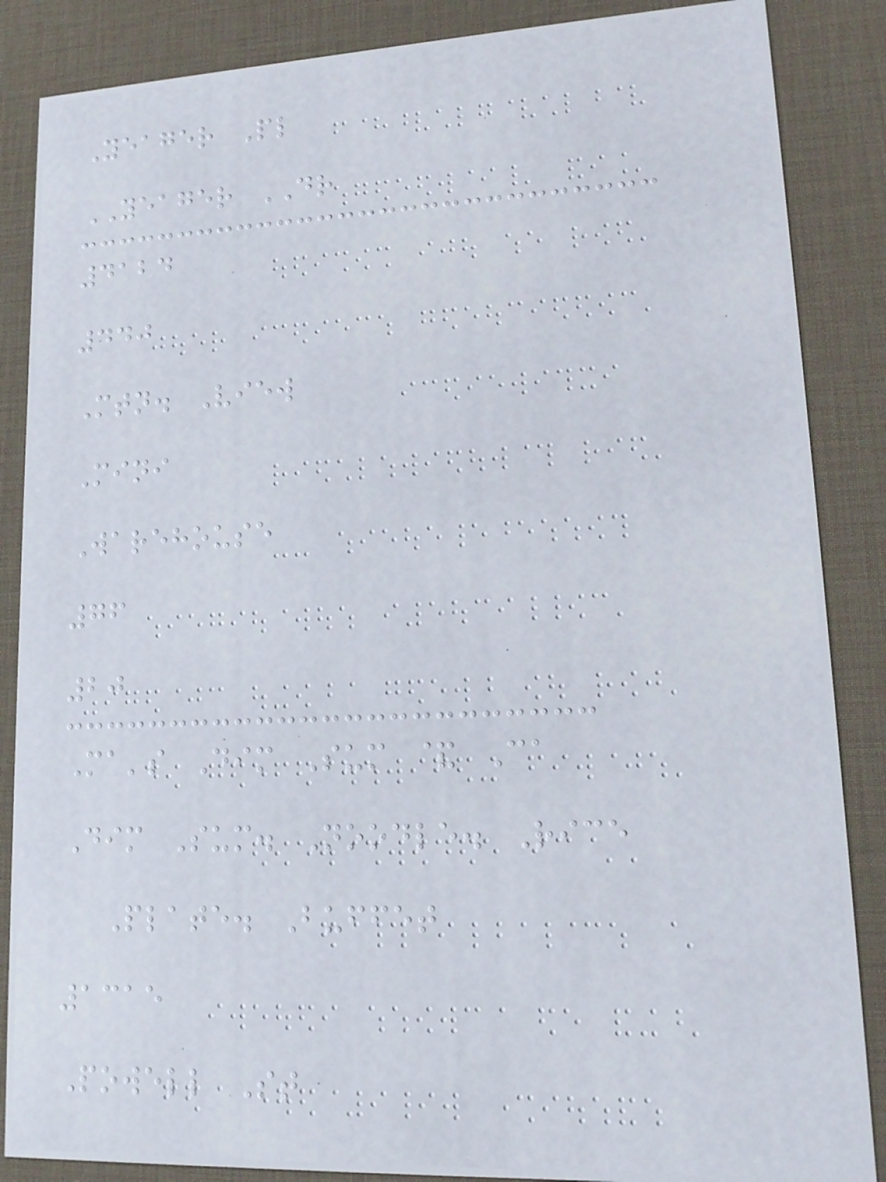Yeager Pl
YEAGER DR
4124
440
Mtn. View
Mini
Warehouse
76
20
Ma's Dim Sum & Ca
Dim Sum. Noodle. Rice
Plate. Buffet
1315
Powell St
